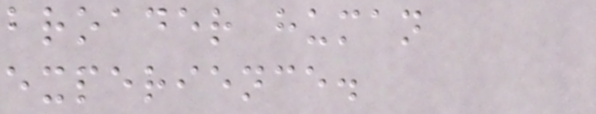broader human
experience.
